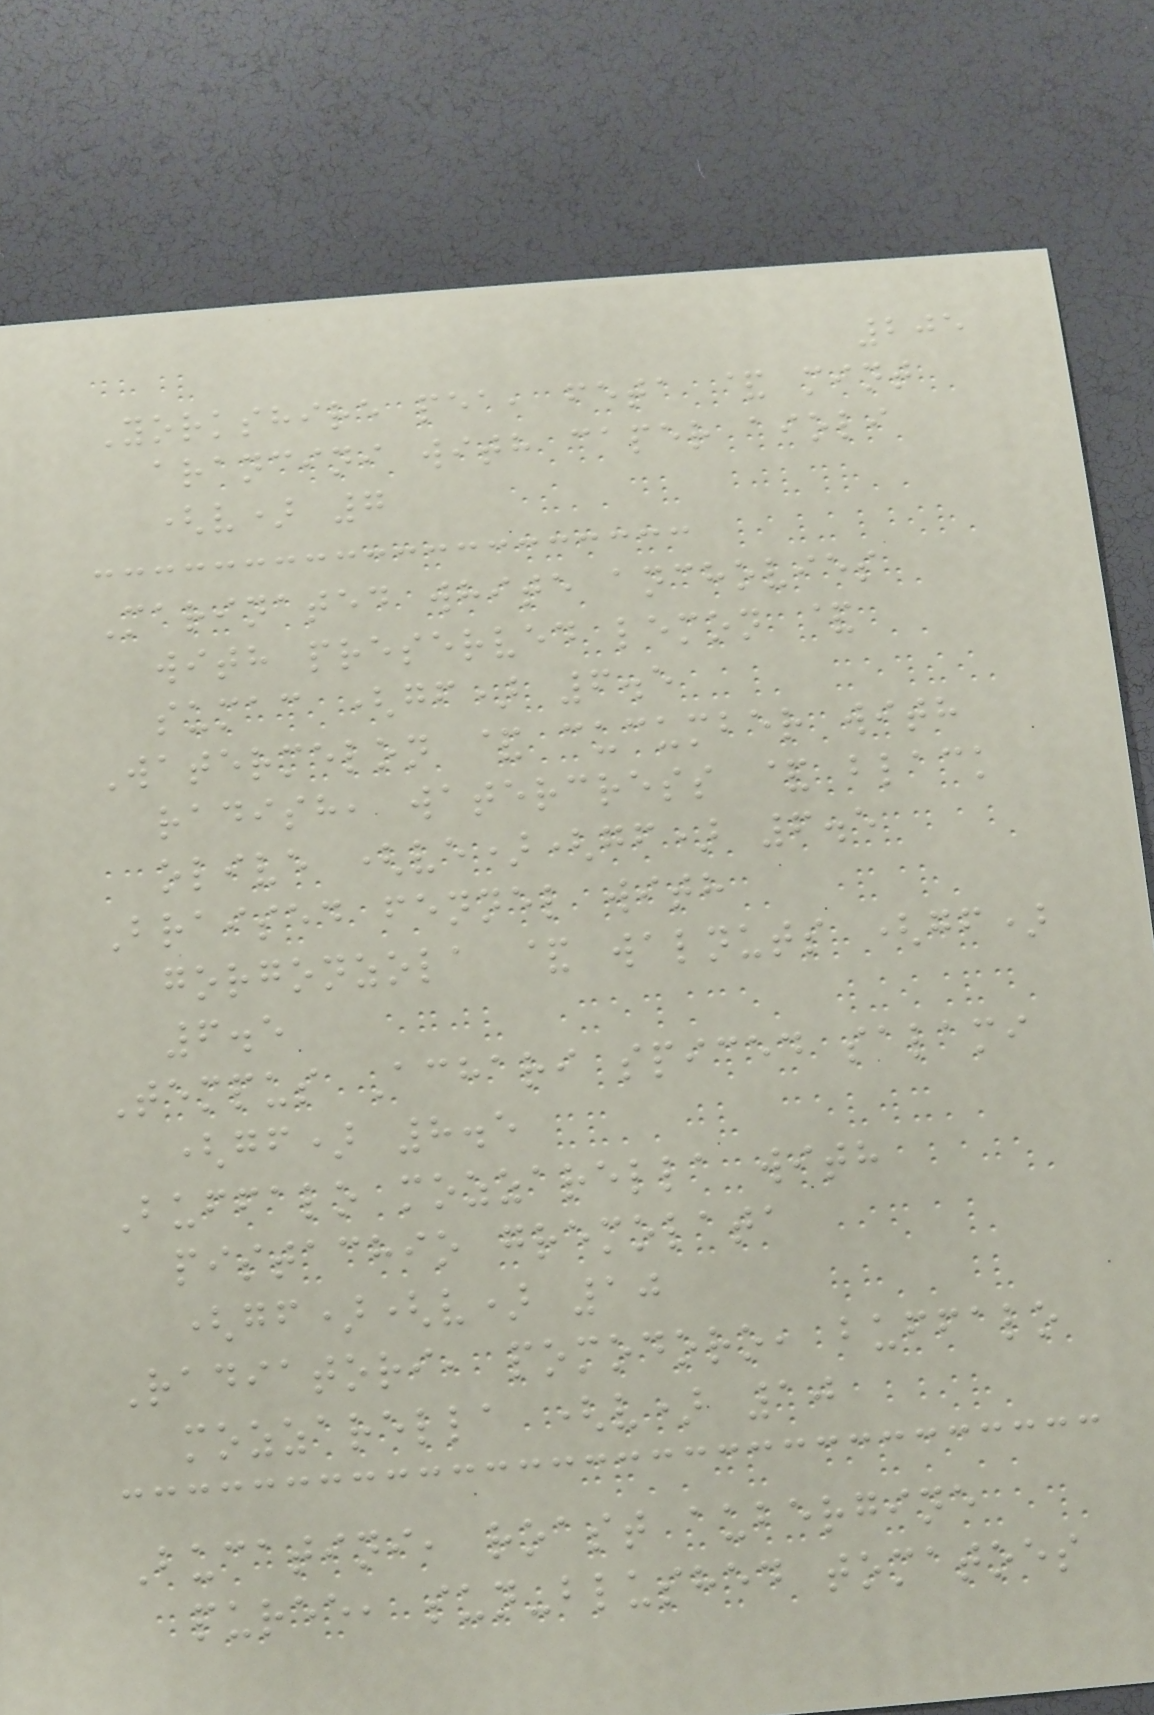205
Yorkshire pea, feta & mint
arancini with caper aioli
(v) 7
Marinated white anchovies
with preserved lemon &
sumac (gf) 6.5
Watermelon & cucumber with
radish, watercress & black
olive (ve)(gf) 6.5
Braised fennel with
gorgonzola & walnuts (gf)
6.5
Tempus Achari spiced salami
(gf) 8.5
Buffalo mozzarella with
pistachio gremolata
(gf)(v) 10
Radiatori, pomodoro, buffalo
mozzarella (v) 10
Bucatini, roast aubergine
puree, sun-blushed tomatoes
